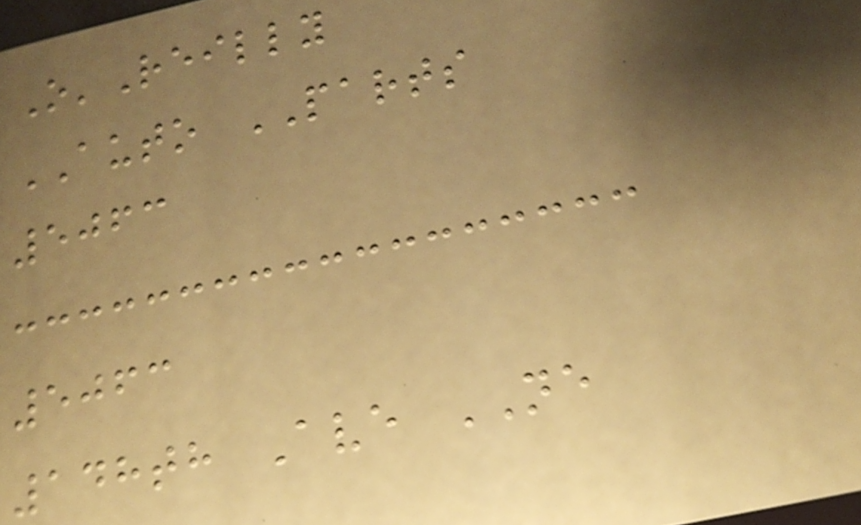O'Reilly
AUTO PARTS
5063
5063
148th Ave NE
